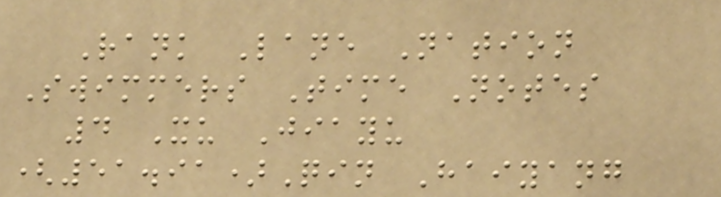Rank Lane Nation
Swimmers Time Notes
4 Xu Jiayu
(51.91)Qin Haiyang
